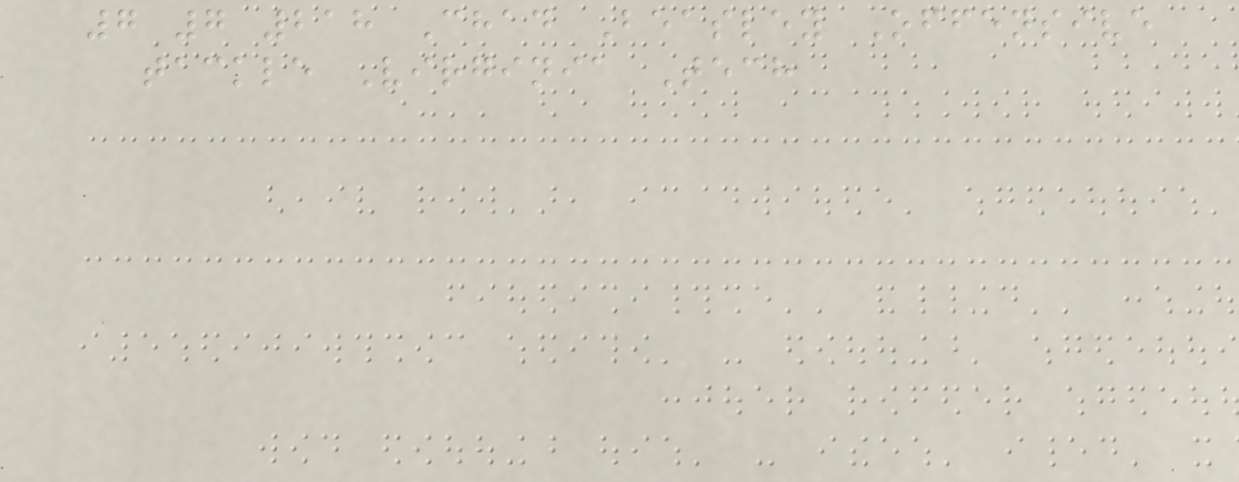7 7 218 Chad Beasley Offensive
tackle Virginia Tech
